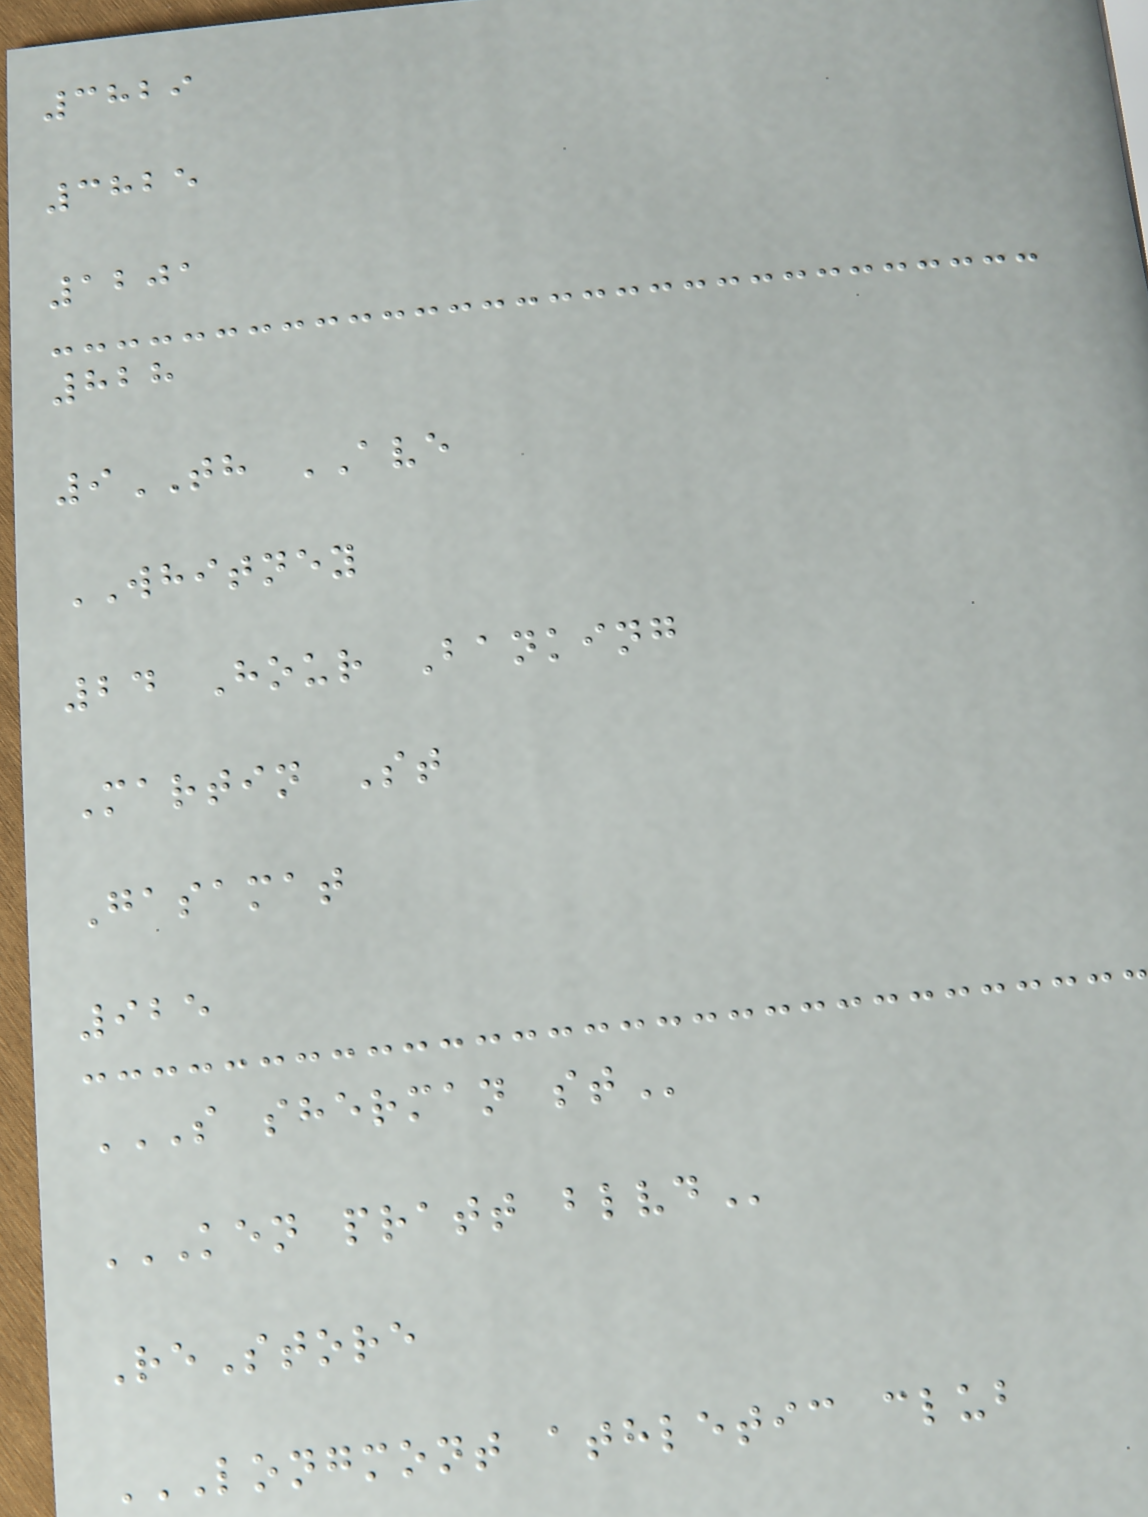3829
3825
1201
828
9TH AVE
WHITNEY
24 Hour Banking
Martin St
Gasamat
925
S SHERMAN ST
KEN PRATT BLVD
ReStore
LONGMONT ATHLETIC CLUB
